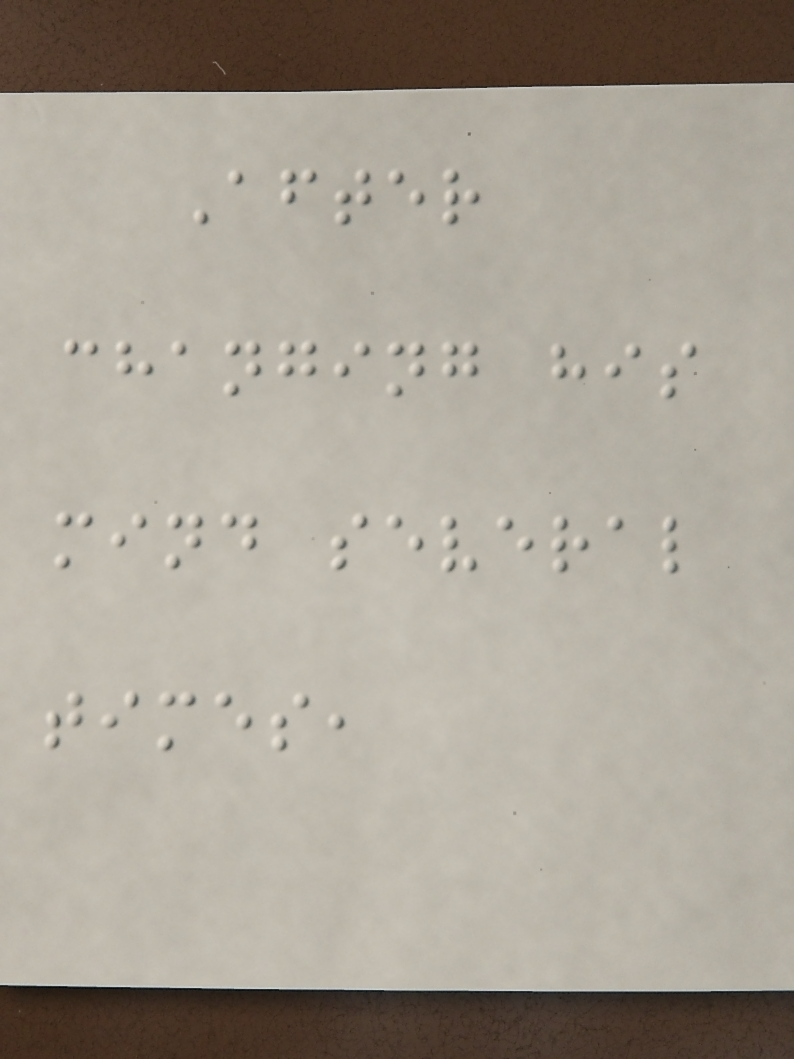After
changing his
mind several
times,
